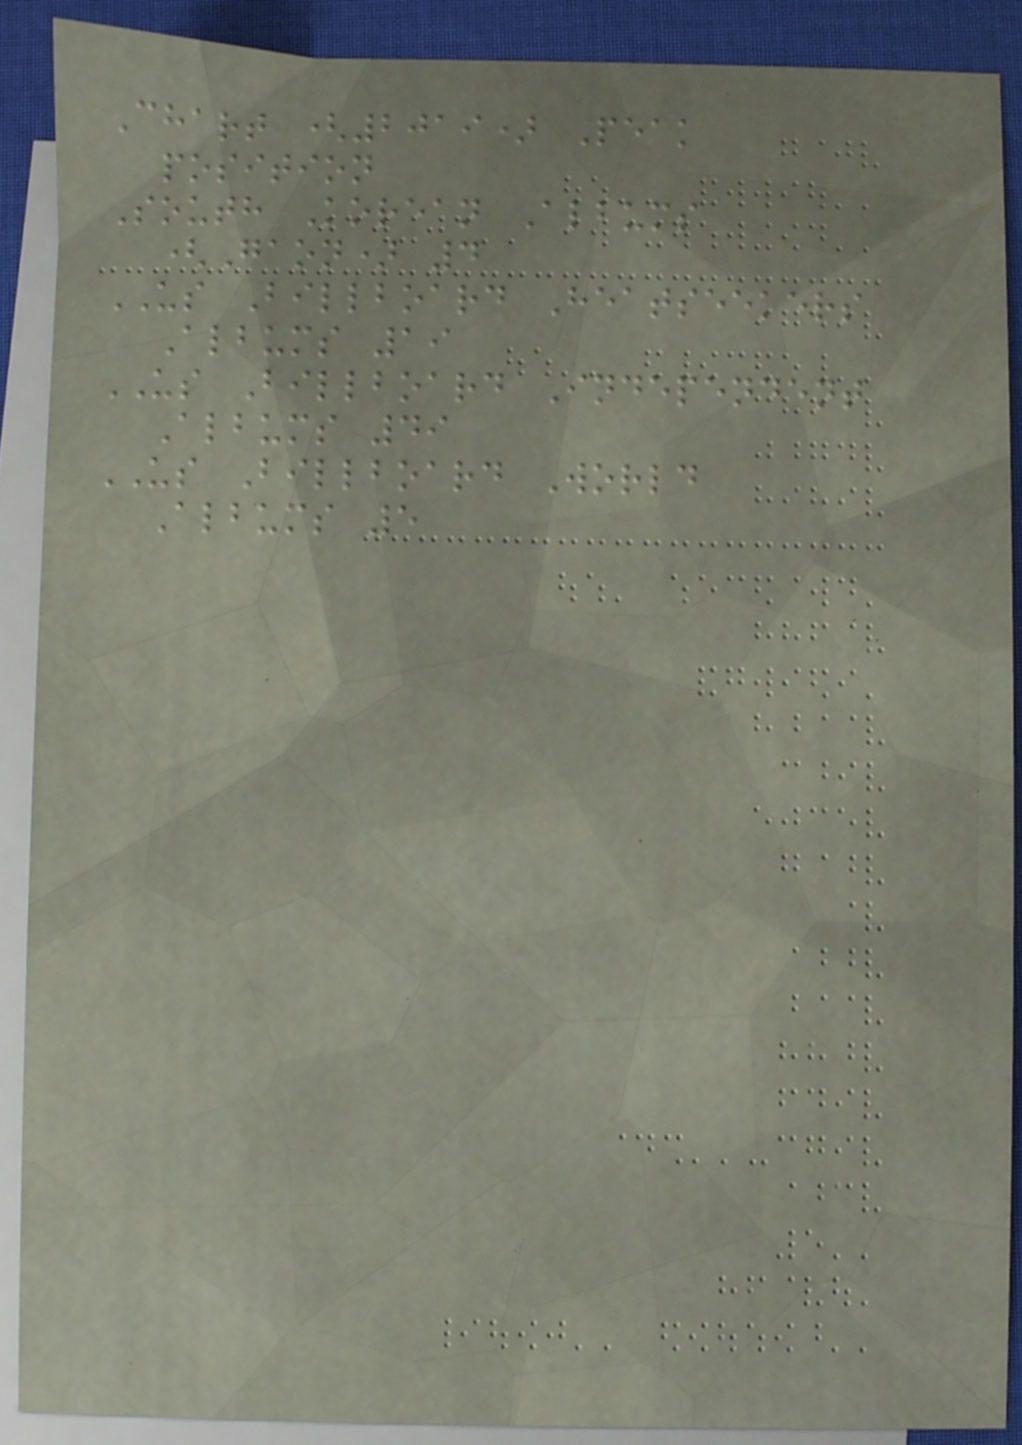Chart (2019) Peak
position
South Korean Albums
(Gaon) 4
US Billboard Heatseekers
Albums 19
US Billboard Independent
Albums 49
US Billboard World
Albums 5
